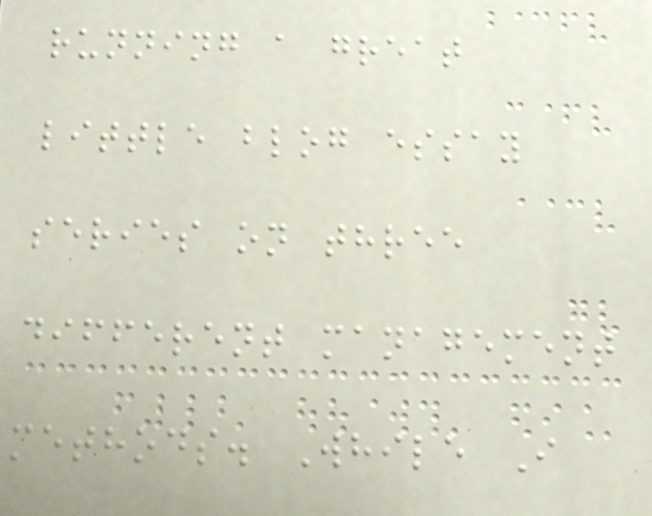running a great
little blog essay
series on three
different management
methods. While I
